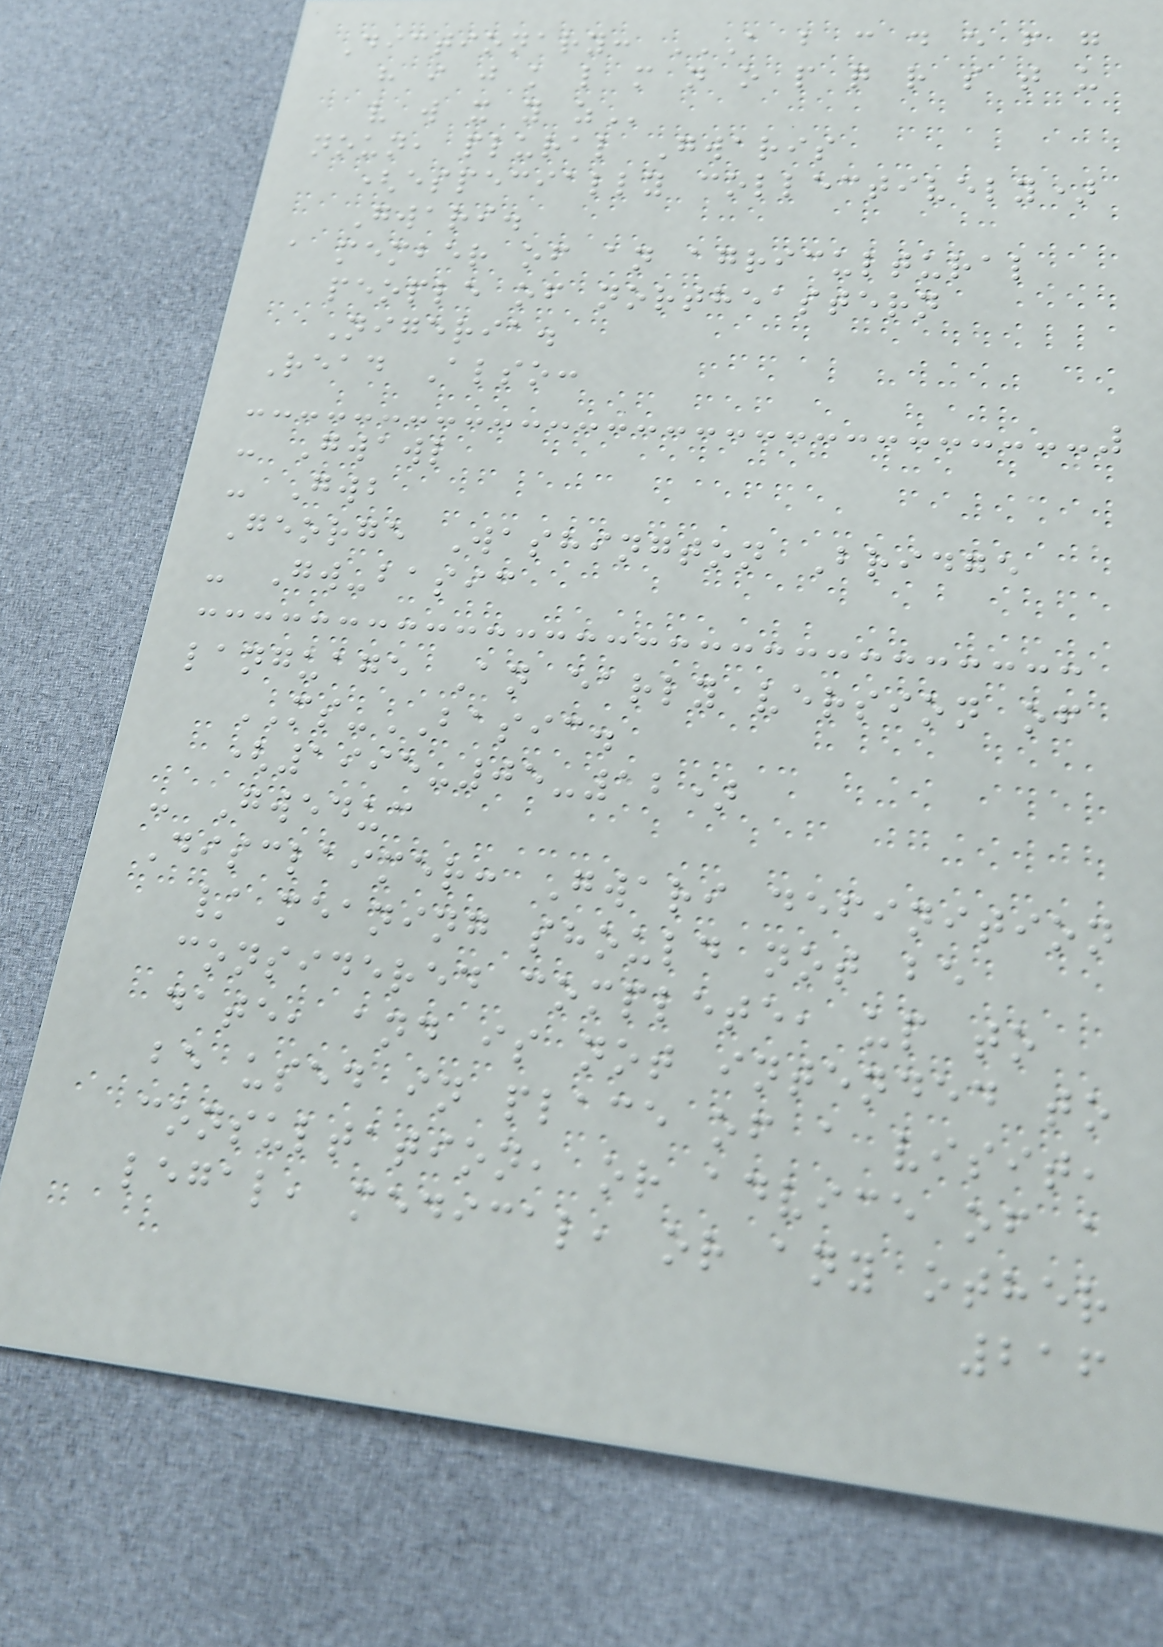Dictionary: A B C D E F G
H I J K L M N O P Q R S T U
V W X Y Z
noun, plural Gwaris
(especially collectively)
Gwari.
a member of an agricultural
people of northeastern
Nigeria.
Read Also:
- Gwawl
- Gwb
George Washington Bridge
- Gw-basic
language An early version of
MS-BASIC.
(1995-05-12)
- Gweduc
Disclaimer: Gwari definition
/ meaning should not be
considered complete, up to
date, and is not intended to
be used in place of a visit,
consultation, or advice of a
legal, medical, or any other
216
